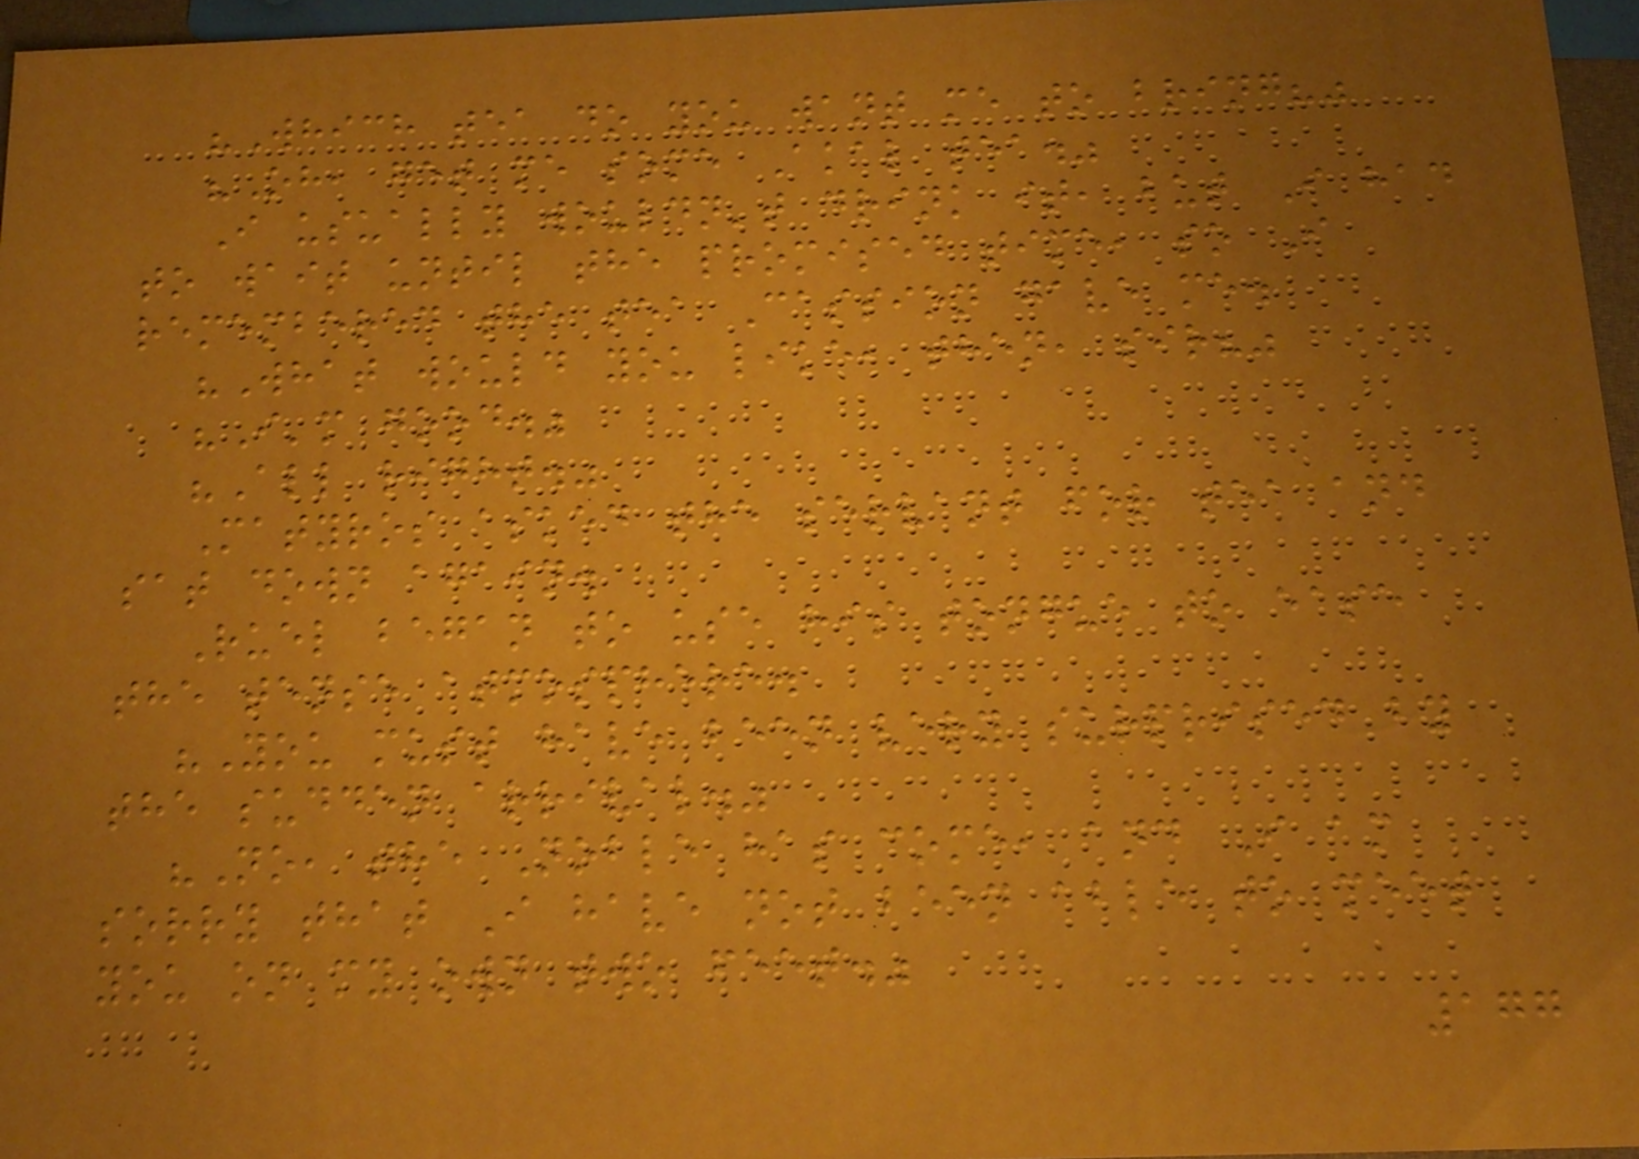"Which tea do you want me to bring?"
"Oh, get me some Akal tea."
I usually wouldn't drink it, but I had
to wait until the promised time, so I
remembered the tea Cassion gave me.
"What would you like, then, sir?"
"I'm good."
"All right."
Matyros asked the servant for tea and
sat down again.
Ruel began to use his tongue to ease
the tense atmosphere.
"You must have been very surprised by
the sudden arrival."
"No, the Noble has come, and I am
sorry that I have not been able to meet
you on my own two feet."
177
